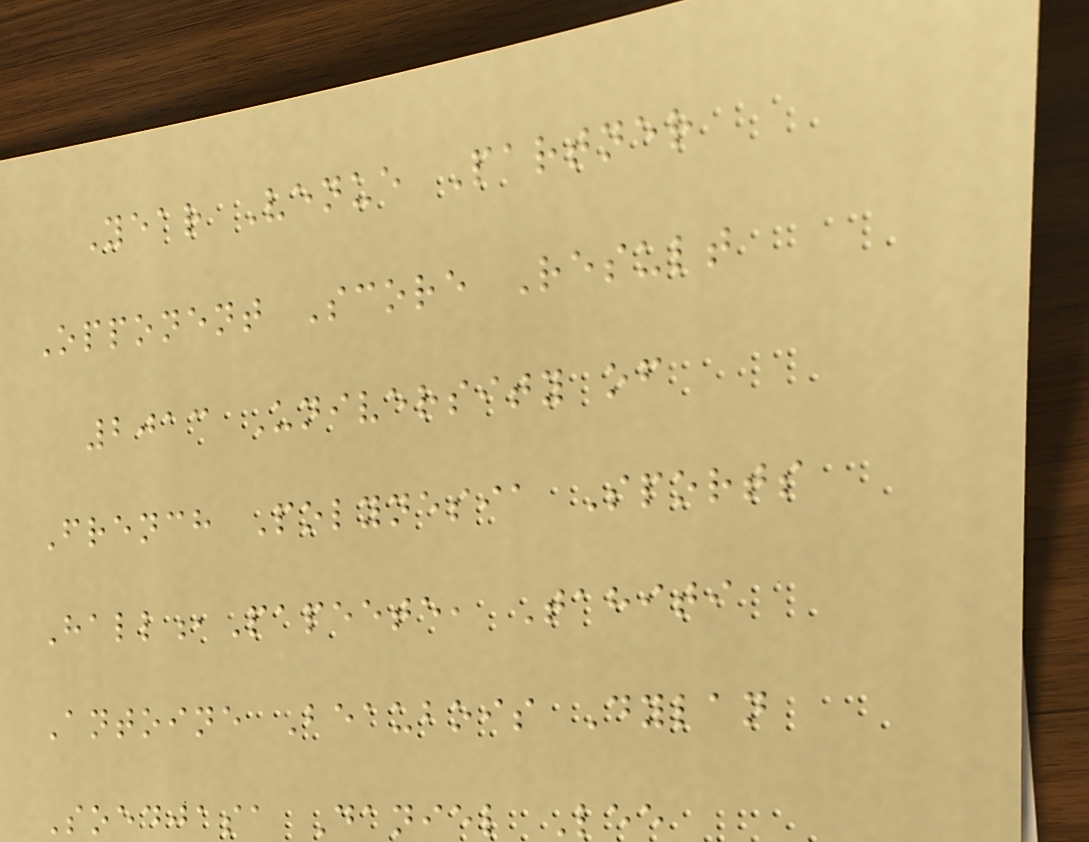Year Venue Partner
Opponent Score Result
2013 University of
French Polynesia Sports
Hall,Papeete, Tahiti
Antoine Beaubois Dylan
Soedjasa Daniel Lee
